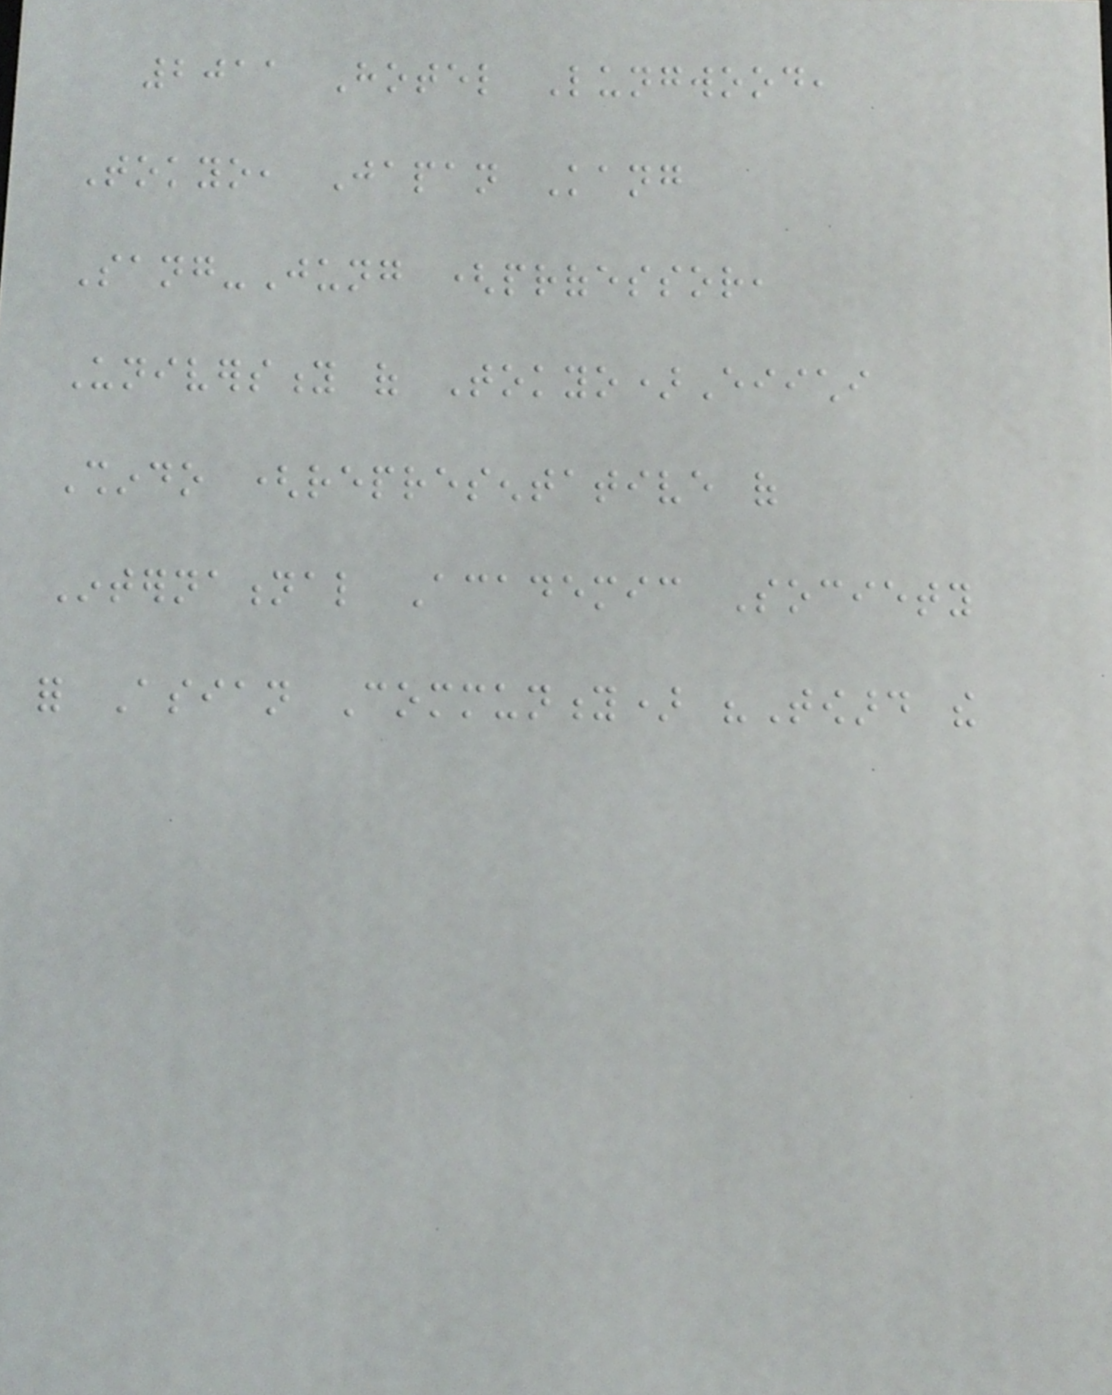2011 Hotel Lungwood,
Tokyo, Japan Kang
Sang-Jung (professor,
University of Tokyo)Eiichi
Shindo (representative of
International Academic Society
for Asian Community) "Toward the
